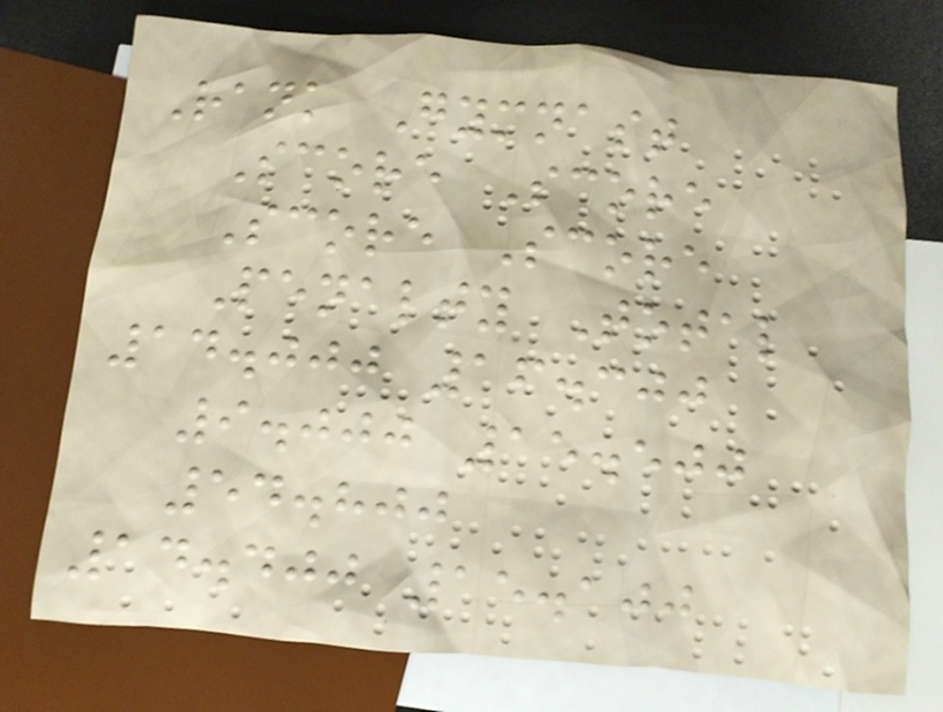Rank Gymnast
Score Score
Score Score
Penalty Total
14.000 16.300
9.000 15.500
54.800
14.400 15.100
